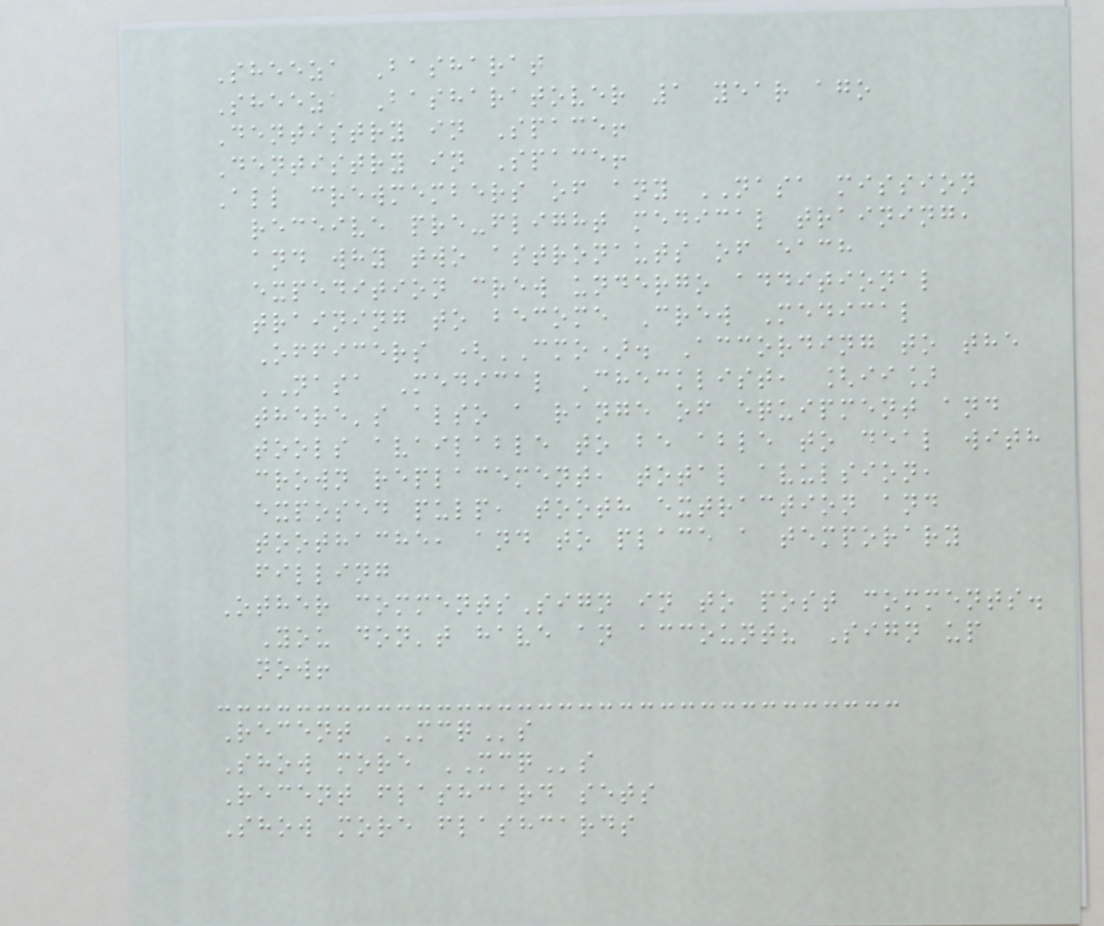Sheeza Basharat
Sheeza Basharatover 1 year ago
Dentistry in Space!
Dentistry in Space!
All crewmembers of any NASA mission
receive pre-flight medical training,
and why two astronauts of each
expedition crew undergo additional
training to become Crew Medical
Officers (CMO). According to the
NASA Medical Checklist, [ii]
there's also a range of equipment and
tools available to be able to deal with
crown replacement, total avulsion,
exposed pulp, tooth extraction and
toothache, and to place a temporary
filling
Other commentsSign in to post comments.
You don't have an account? Sign up
now!
Recent MCQs
Show more MCQs
Recent flashcard sets
Show more flashcards
